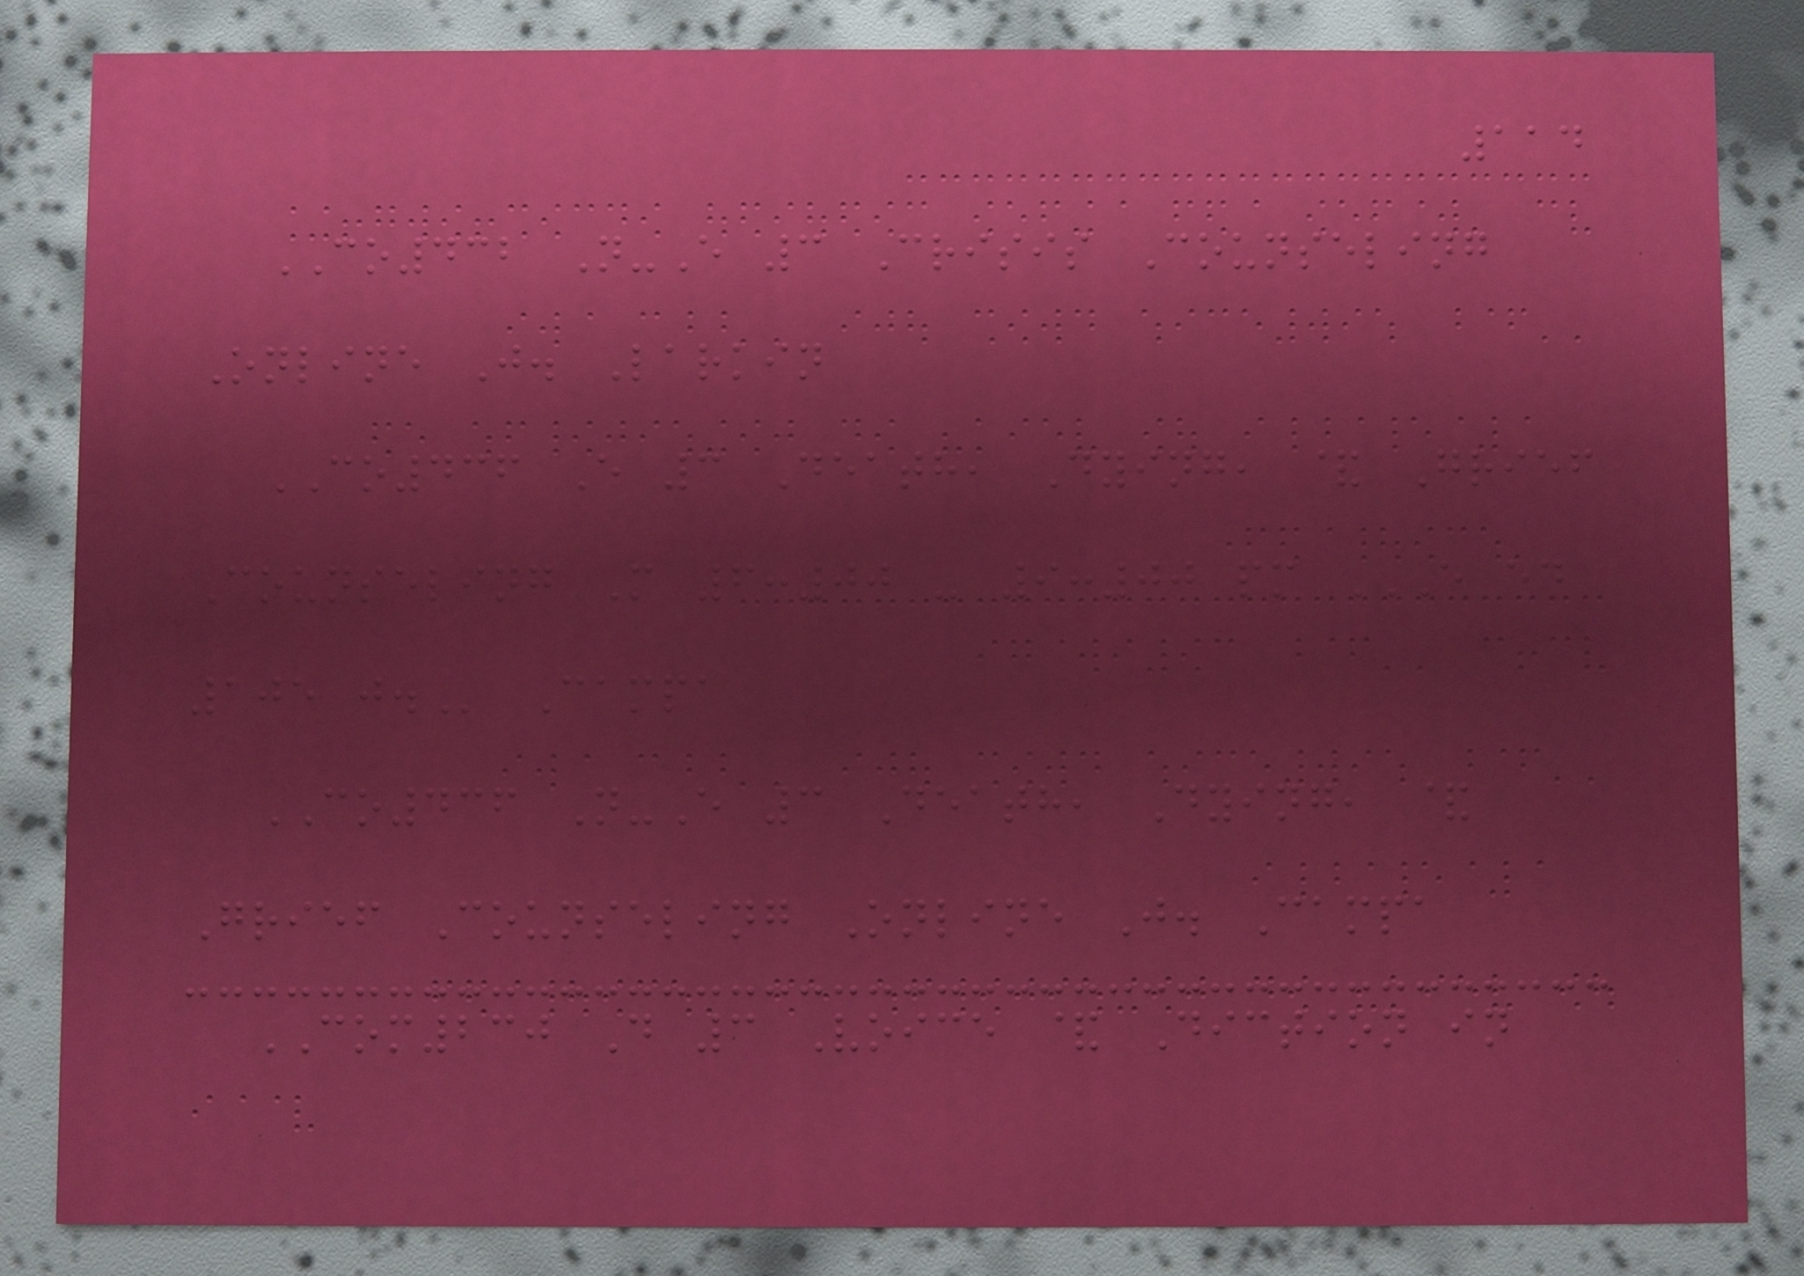114
CO432 N-E 3 Crisis Counseling
Online J. Larkin
CO436 E 3 Death, Dying, & Grief
Counseling M 6:00 - 9:00 pm E ED
105 J. Campa
CO436 N-E 3 Death, Dying, &
Grief Counseling Online J. Campa
COM230 D 3 Voice & Diction in
